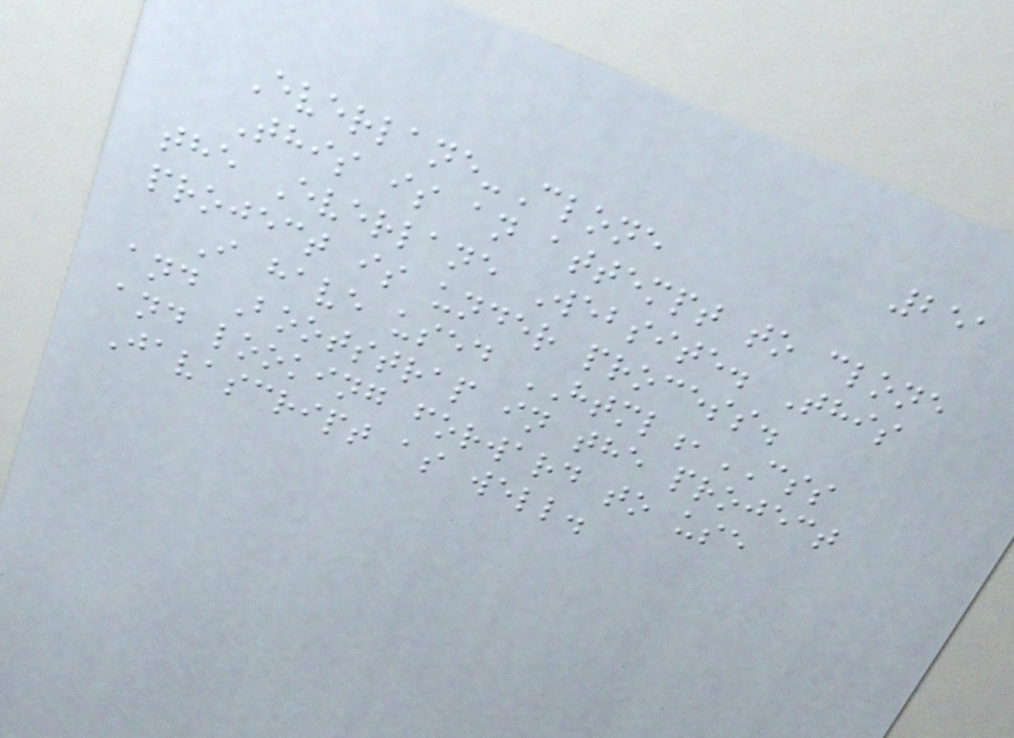251
Everlane-Clone
This is an attempt to clone
the Everlane Website. This
project is under process.
I have used HTML,CSS
and Bootstrap in the project
and looking forward to use
Javascript as well.
